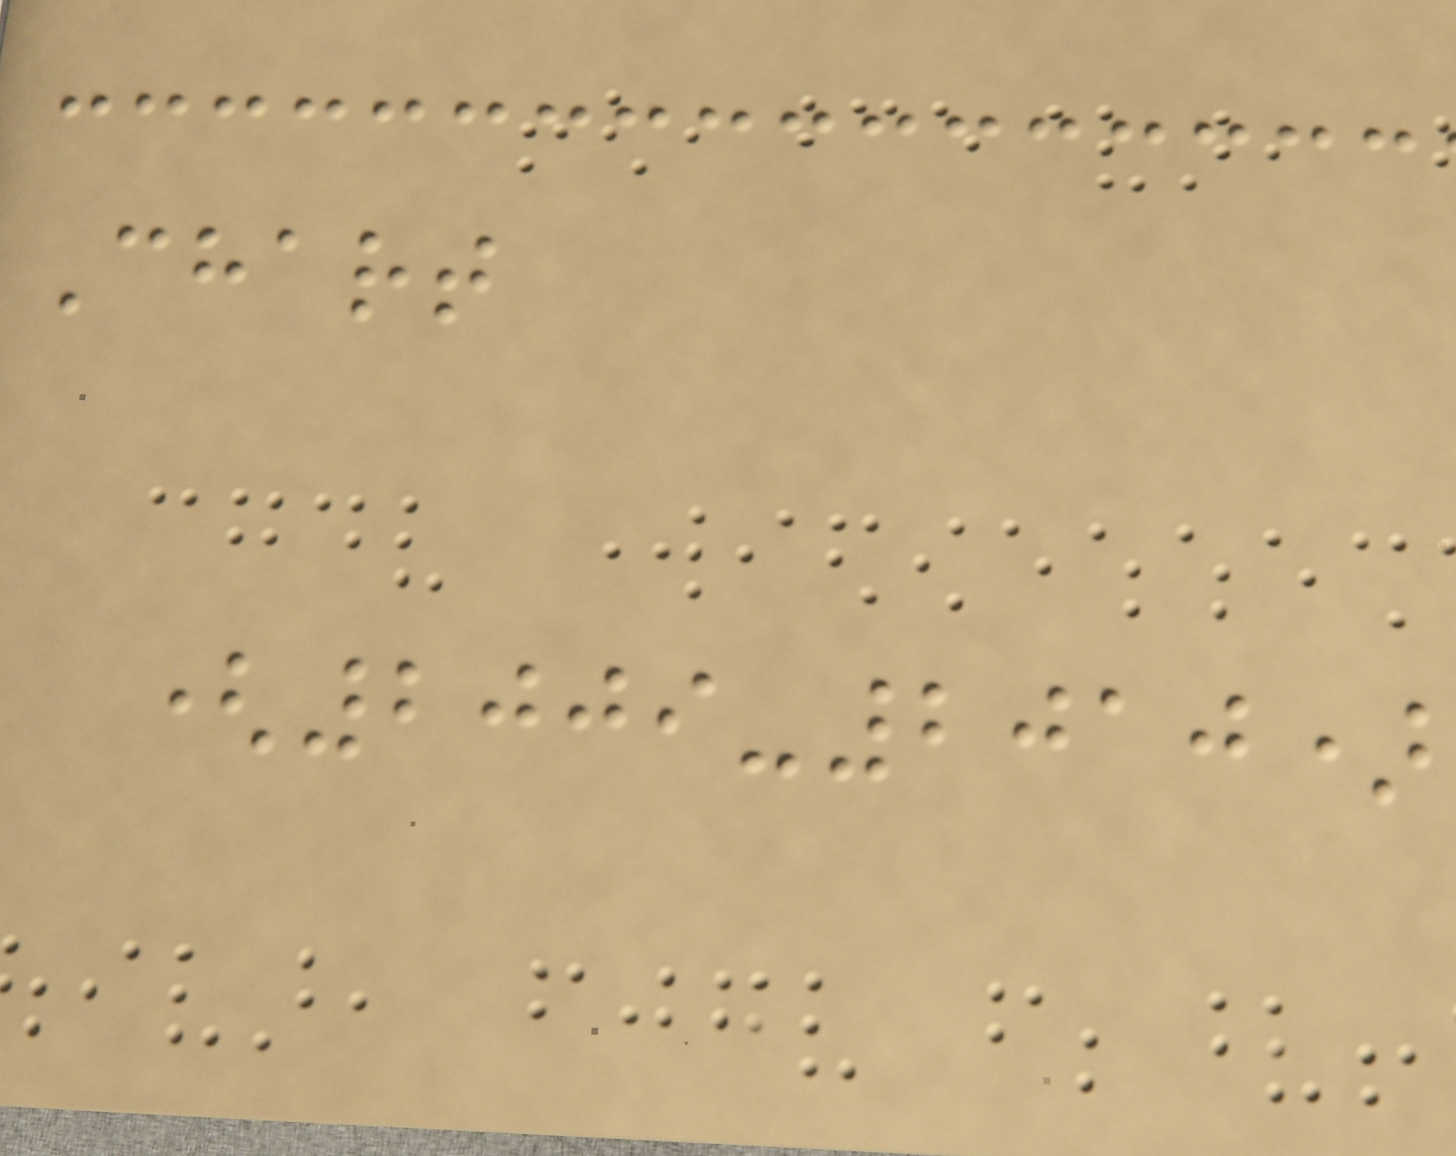Chart
(2009-2010)
